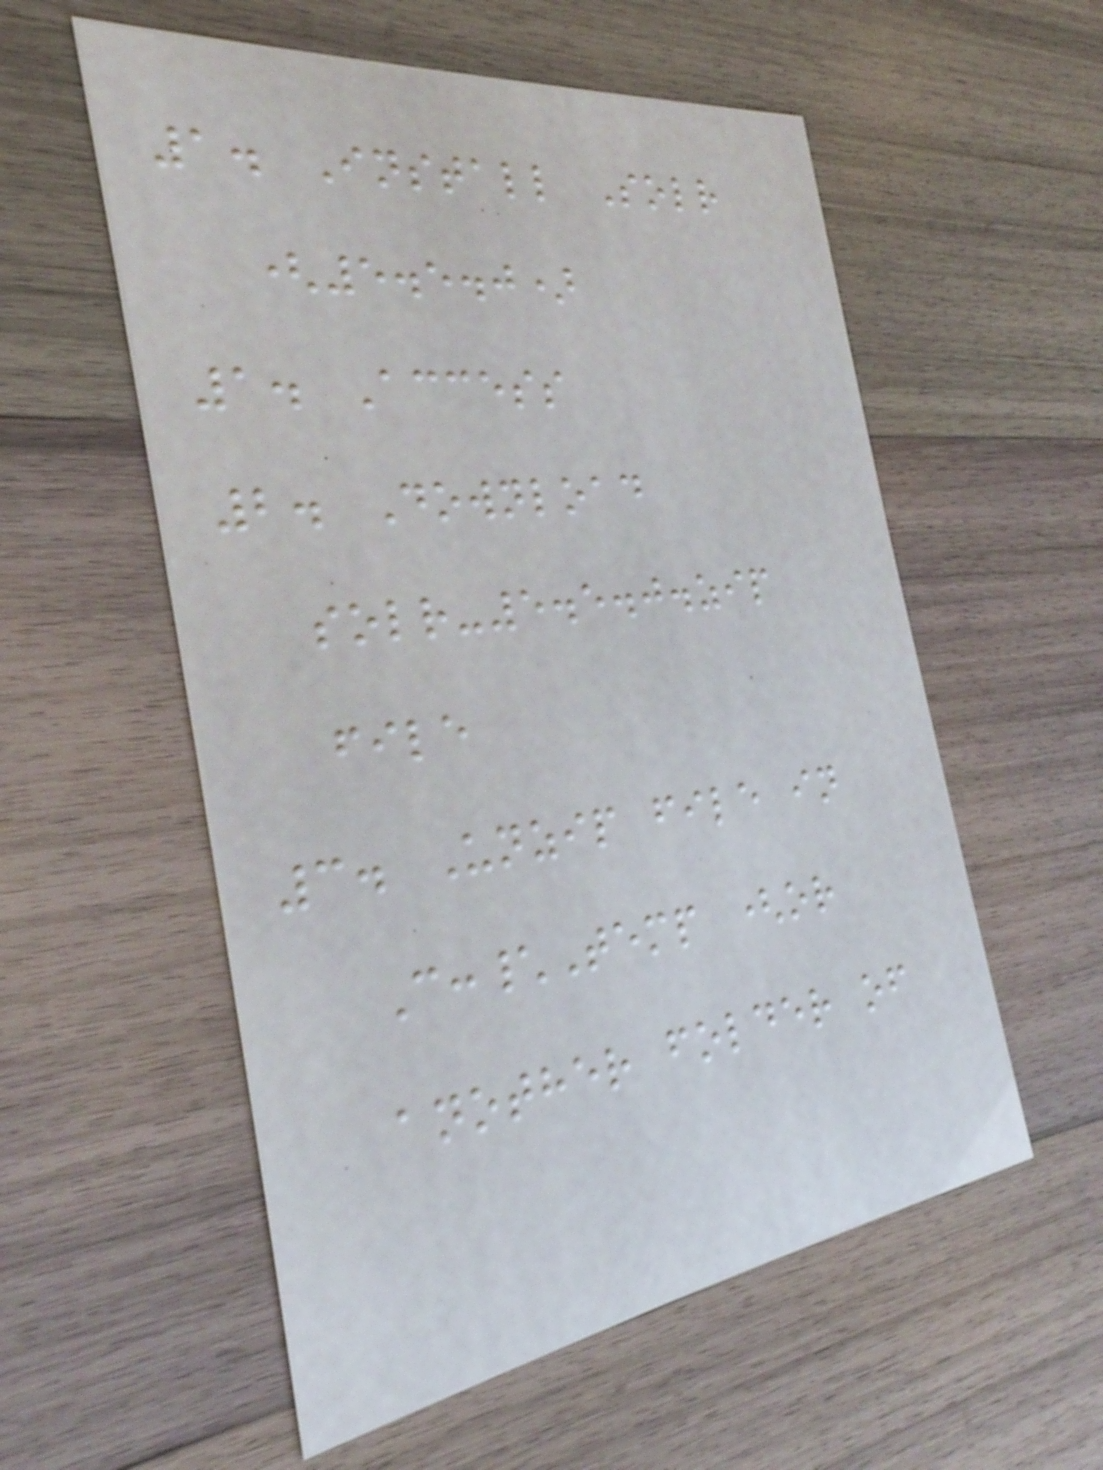1. Install Solr
(5.5.0)
1. Access
2. Download
solr-5.5.0.zip
file
3. Unzip file in
C:\Temp (or
another folder of
